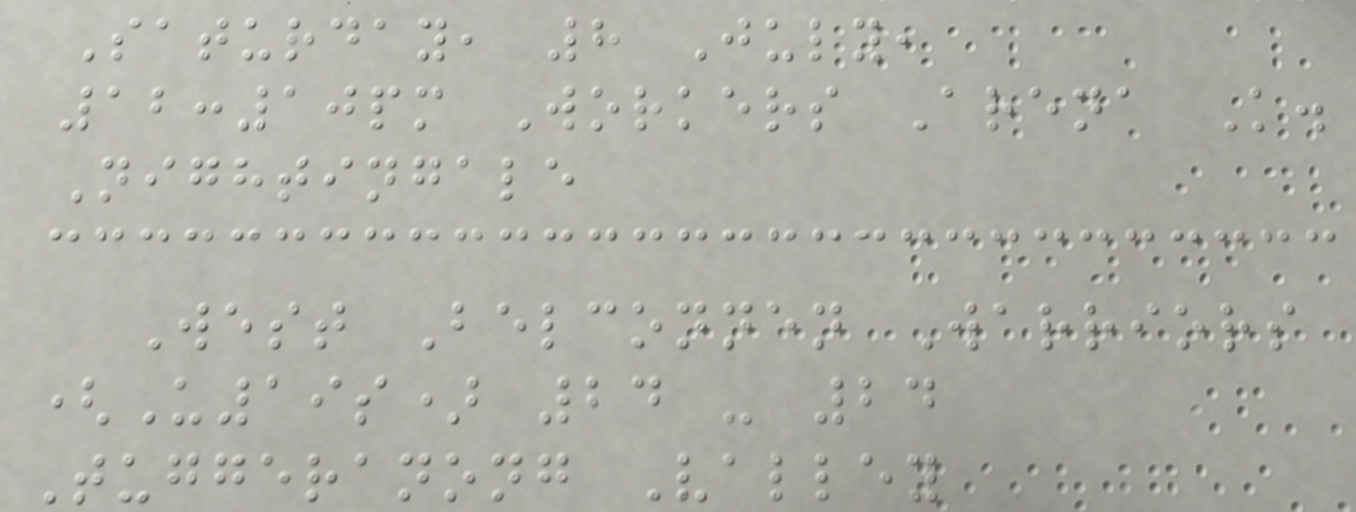Saturday, 8 July,
12:10pm Workers Arena K.
Nightingale
West Belconnen Warriors
(U19s) 24 - 24
Tuggeranong Valley
